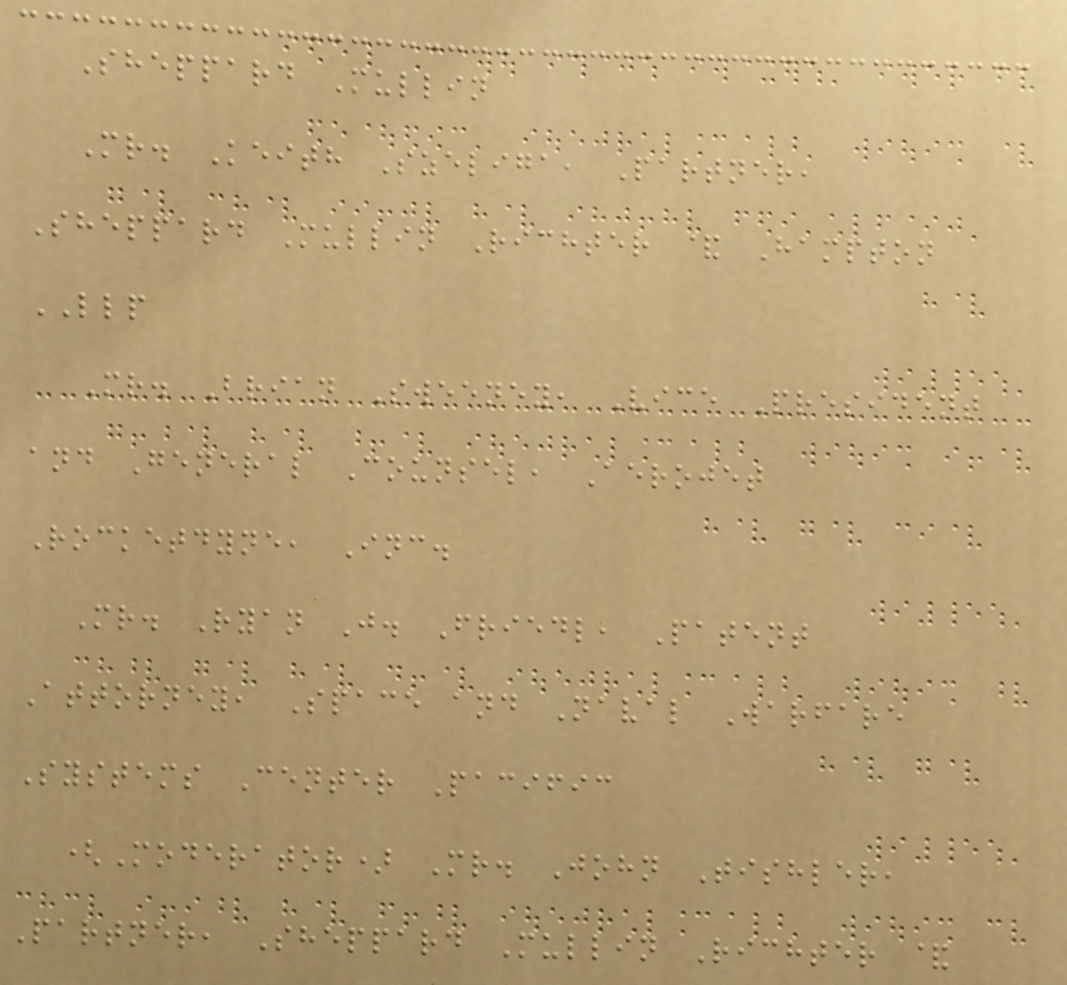Sheppard Mullin
Mr. Keith Szeliga, Partner,
Sheppard Mullin Richter & Hampton
LLP
Mr. Brian Sweeney, Vice President
and General Counsel, Aerojet
Rocketdyne, Inc.
Mr. Ryan J. Friedl, Patent
Attorney, Space and Naval Warfare
Systems Center Pacific
(Moderator) Mr. John Tishler,
Partner, Sheppard Mullin Richter &
